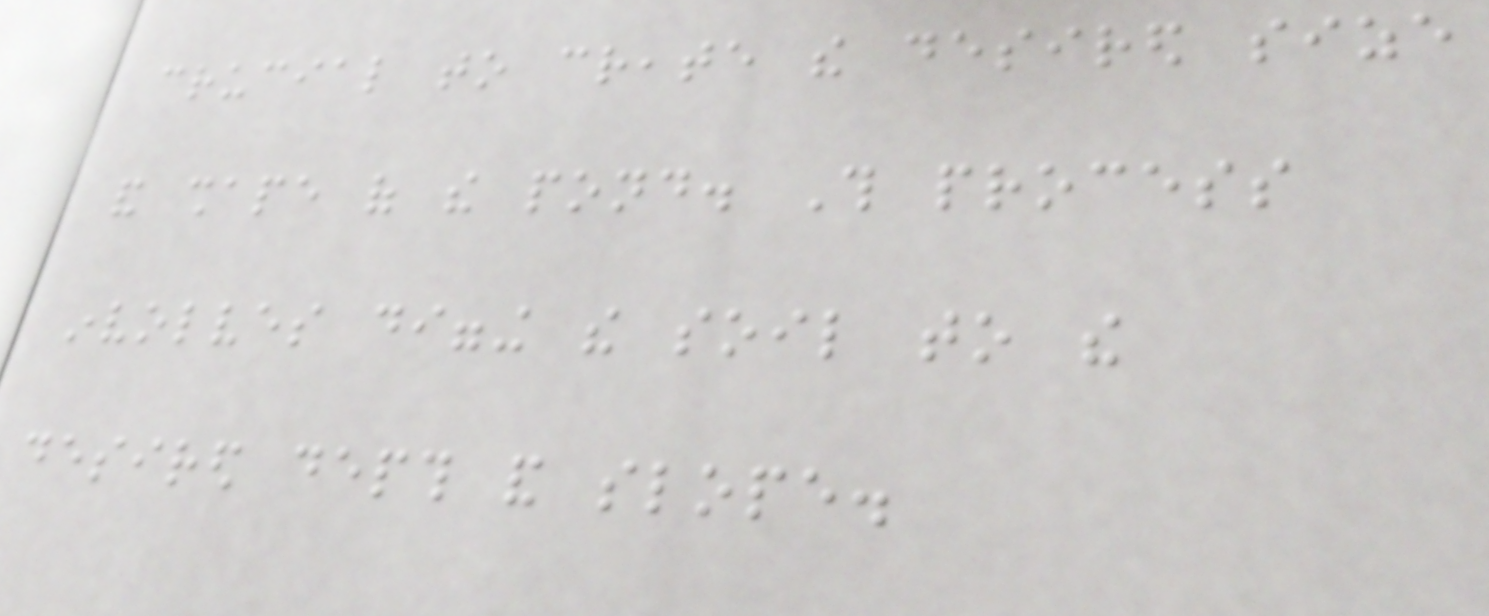crucial to create the desired size
and shape of the pond. This process
involves digging the soil to the
desired depth and slope.
